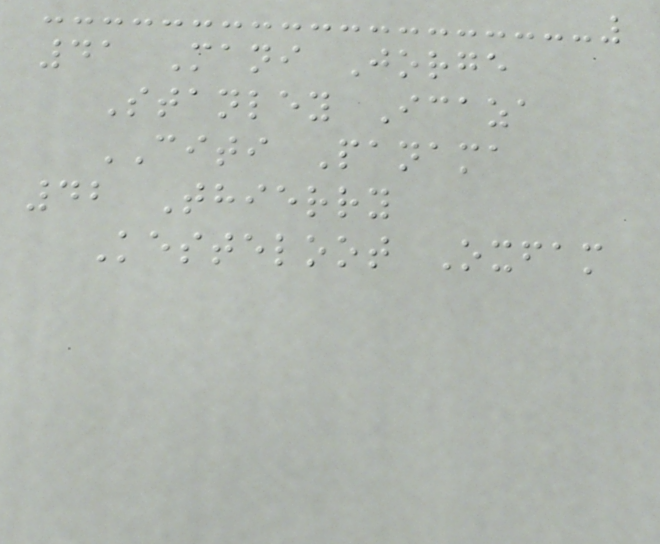41 Mani Jorge
Stanley Icaza
CITI Panama
42 Thierry
Kesteloot Oxfam
